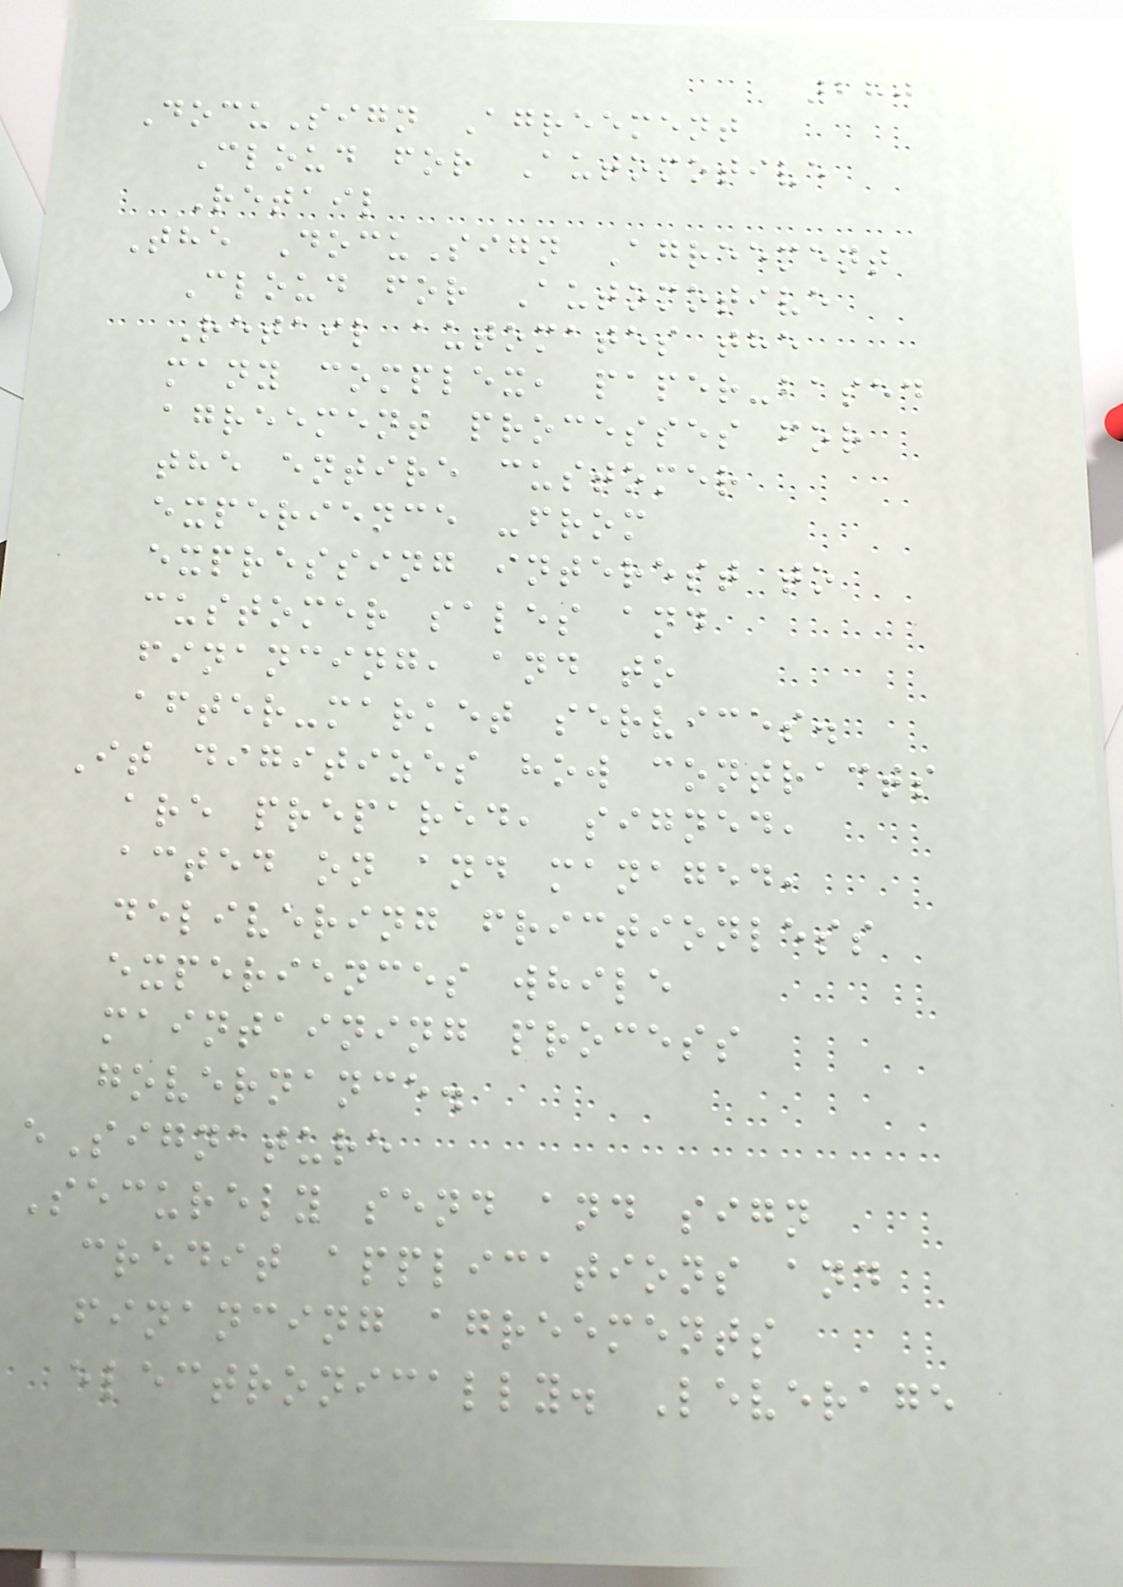280
DocuSign Agreement
Cloud for Automotive
Retail
The DocuSign Agreement
Cloud for Automotive
Retail automates the
many complex, paper-based
agreement processes for
the entire customer
experience -from
expressing interest to
customer sales and
financing, and to
after-market services.
It digitizes how contracts
are prepared, signed,
acted on and managed,
delivering frictionless
experiences while
maintaining process
governance.
eSignature
Securely send and sign
credit applications and
financing agreements
electronically. Leverage
